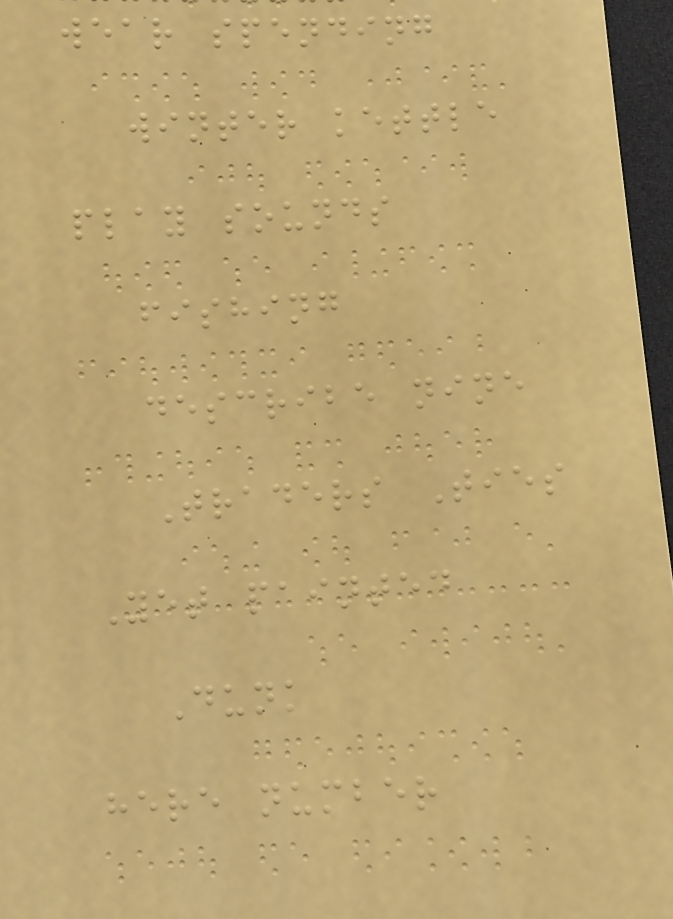wear spending
winter kettle
play sounds
fishing
describe nine
Traders Ties
Yet painted
Dunk
here number
